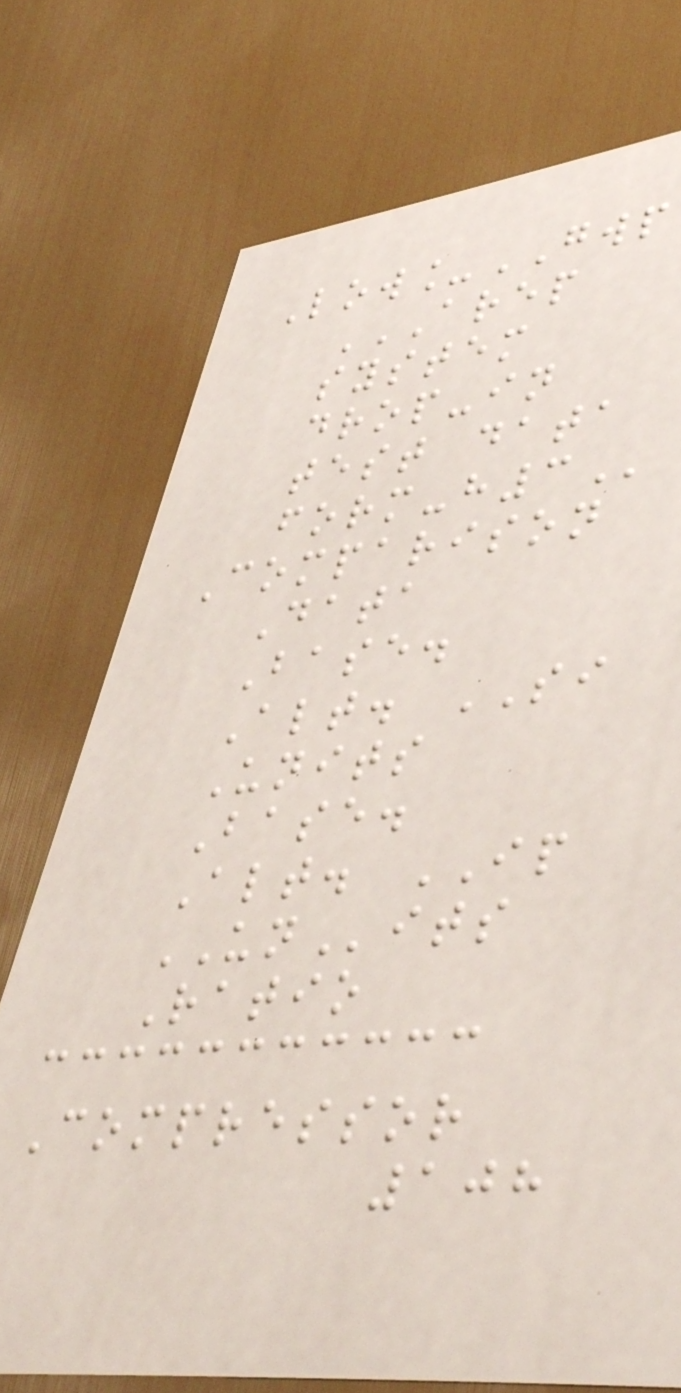Low_GWP
AREP
SYSTEM
DROP-IN
TEST DATA
FORM-H3
Comparison
Data
Base.
Alt. SI
Units
Base.
Alt. IP
UNits
Ratio
Compressor
108
